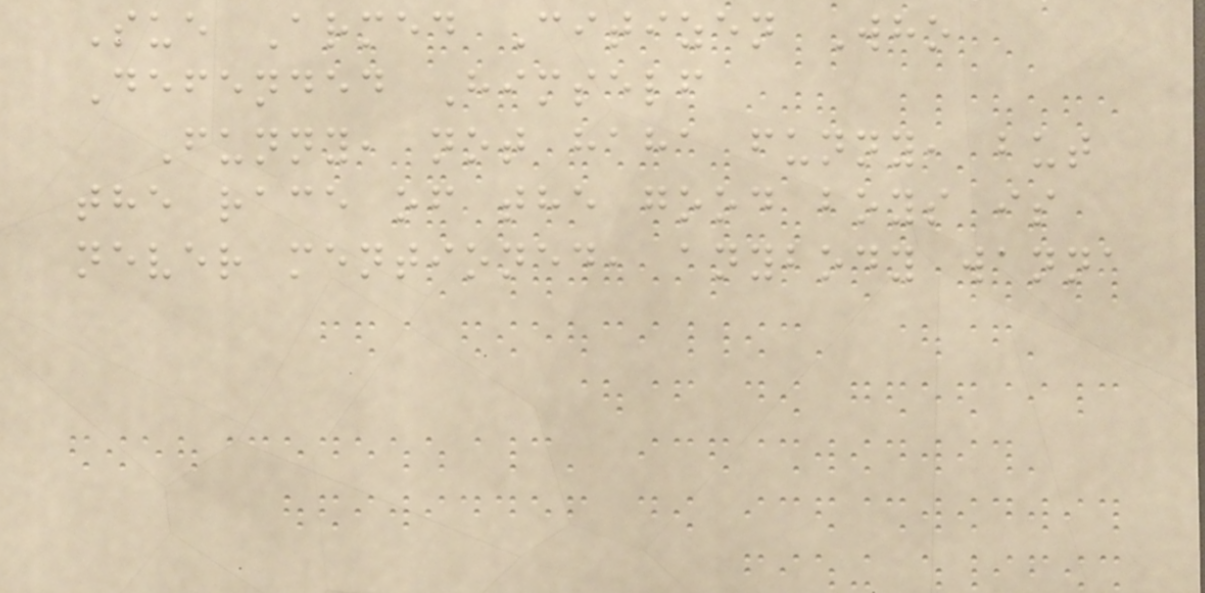Sue Armed Citizen Who
Defended Himself
Funny, not haha funny, but
the race of the good boys is
never mentioned, anybody wanna
